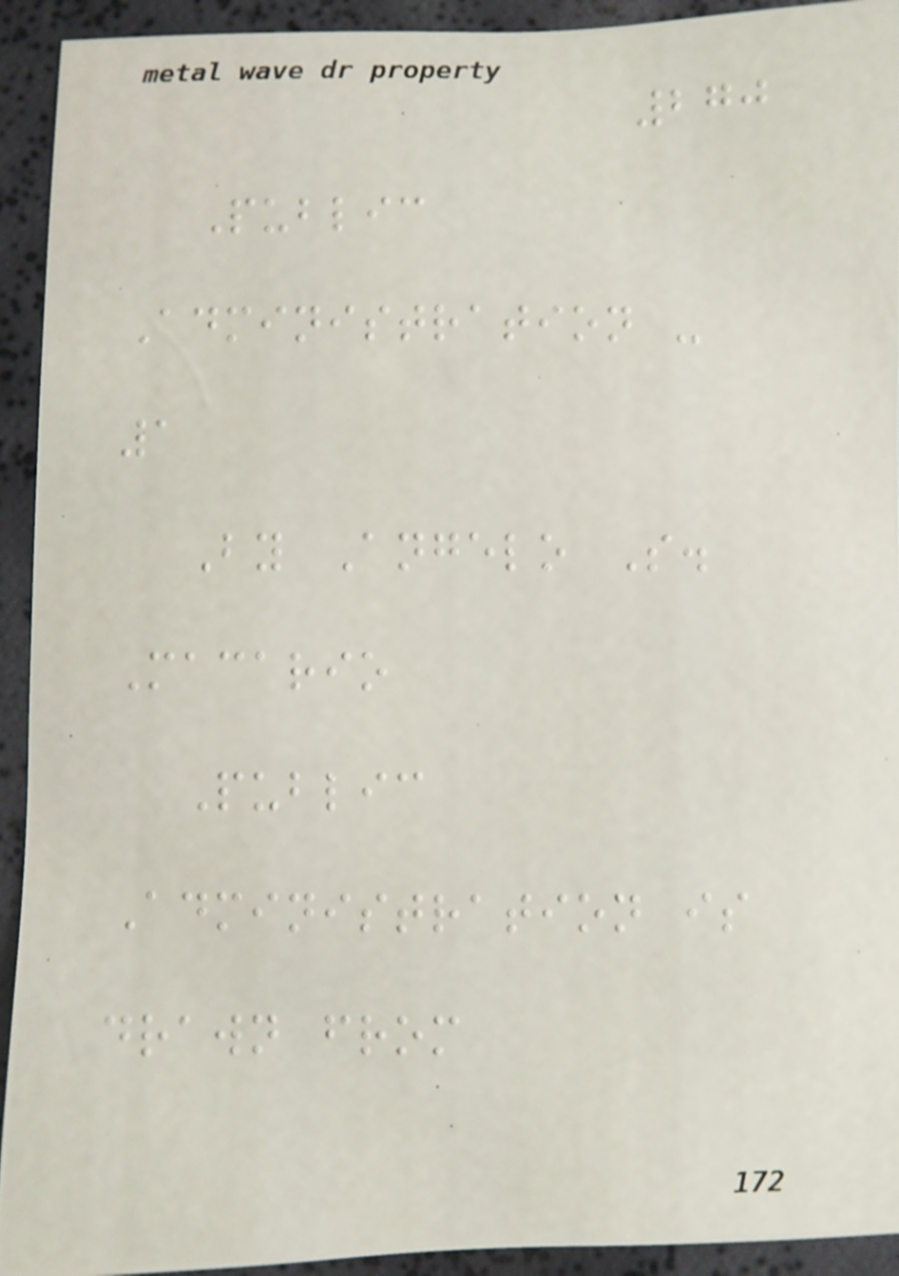270
Public
Administration -
1
By Angelo S.
Macario
Public
Administration is
drawn from
